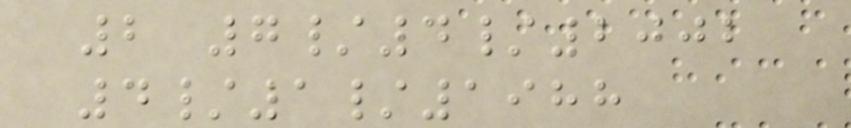2 7/4/2002
4/1/1988
